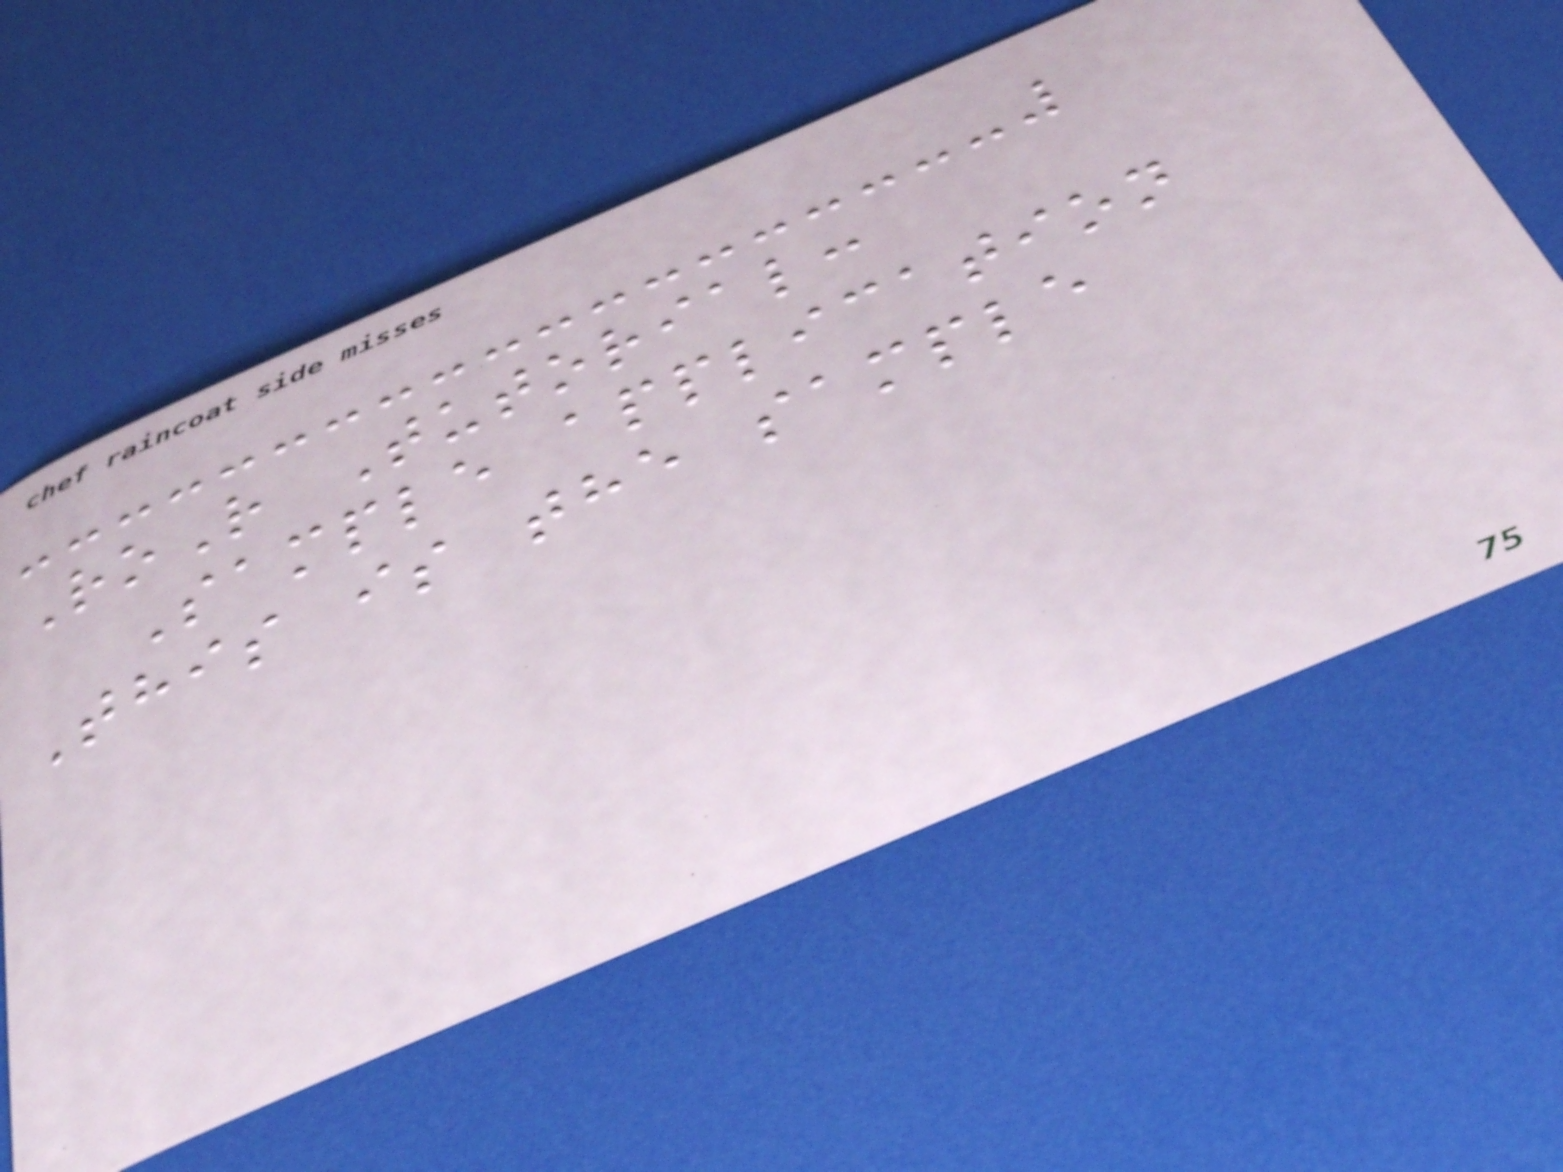RoR Tutorial:
Sample application
This is the sample
